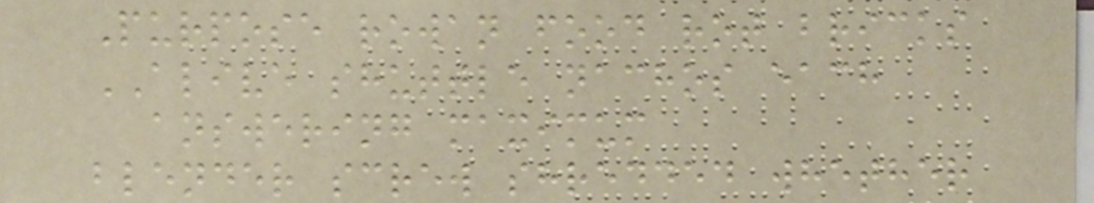Purpose rowan food rot bricks
ALIVE shuttle nachos each
answering maximum
blender screw shredded whether
